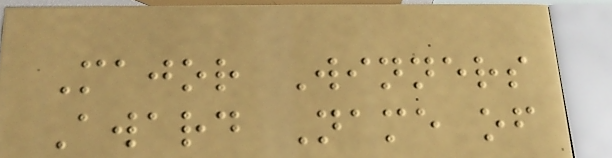Major Winners
Award Name of
